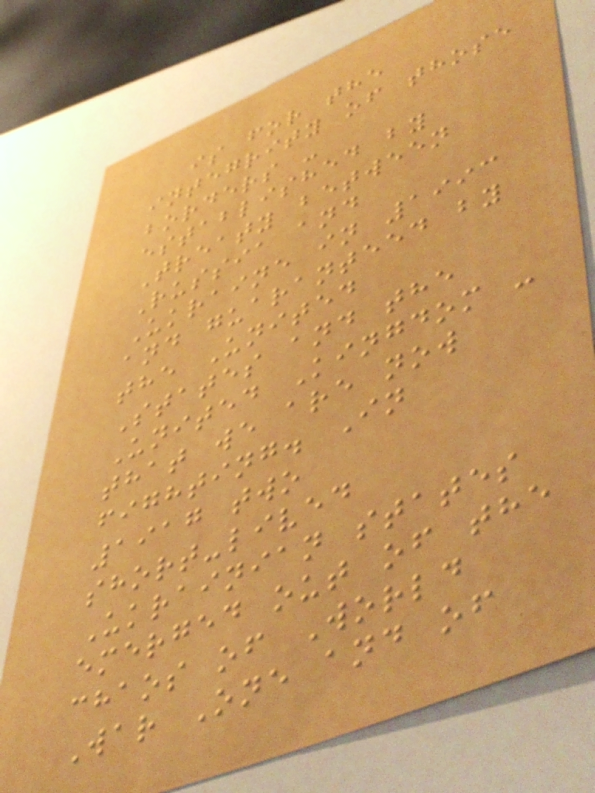is for the
integrity of those
borders -
established by
Treaty between
Russia and
Ukraine in 1993
and guaranteed by
the United
States and the
United Kingdom -
that we are now
fighting. In
1917 two
short-lived
Ukrainian states
emerged out of the
chaos of World
War One and of
